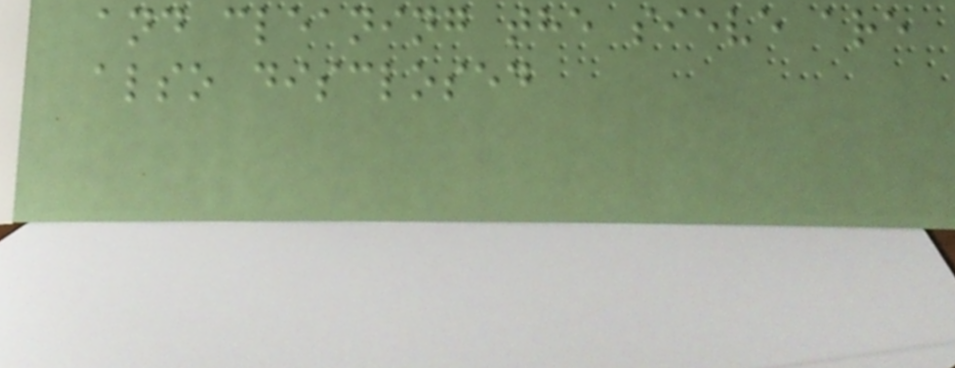and cleaning the sieve are
also disclosed
